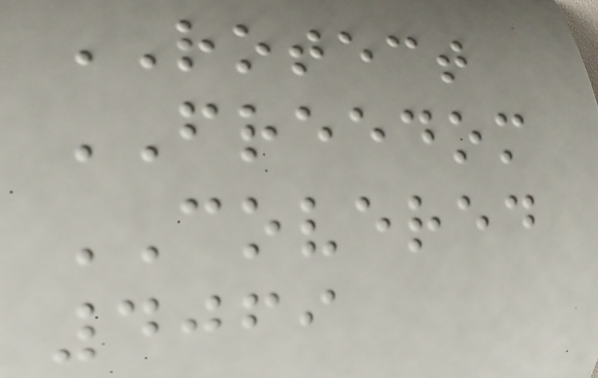ROTECT
FREEDOM
COVERED
4069
